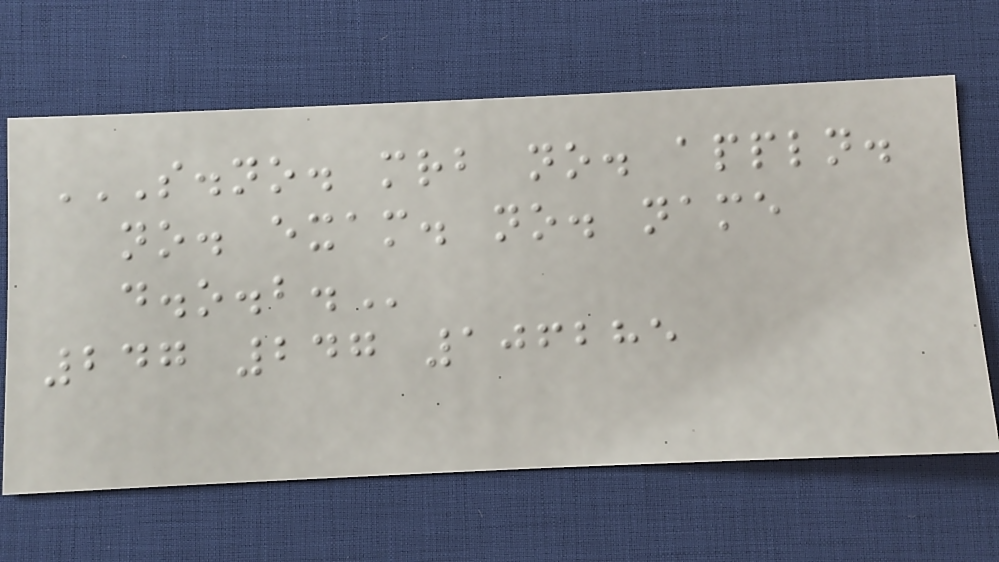S.NO. MRB NO. APPLN.
NO. EXAM. NO. NAME
D.O.B.
247 247 106285
